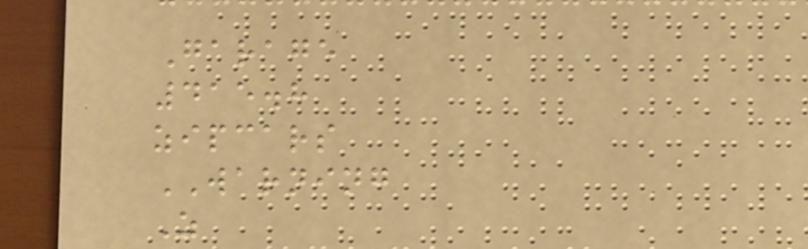Garage
415.8
zipcars
WARNING
Z
